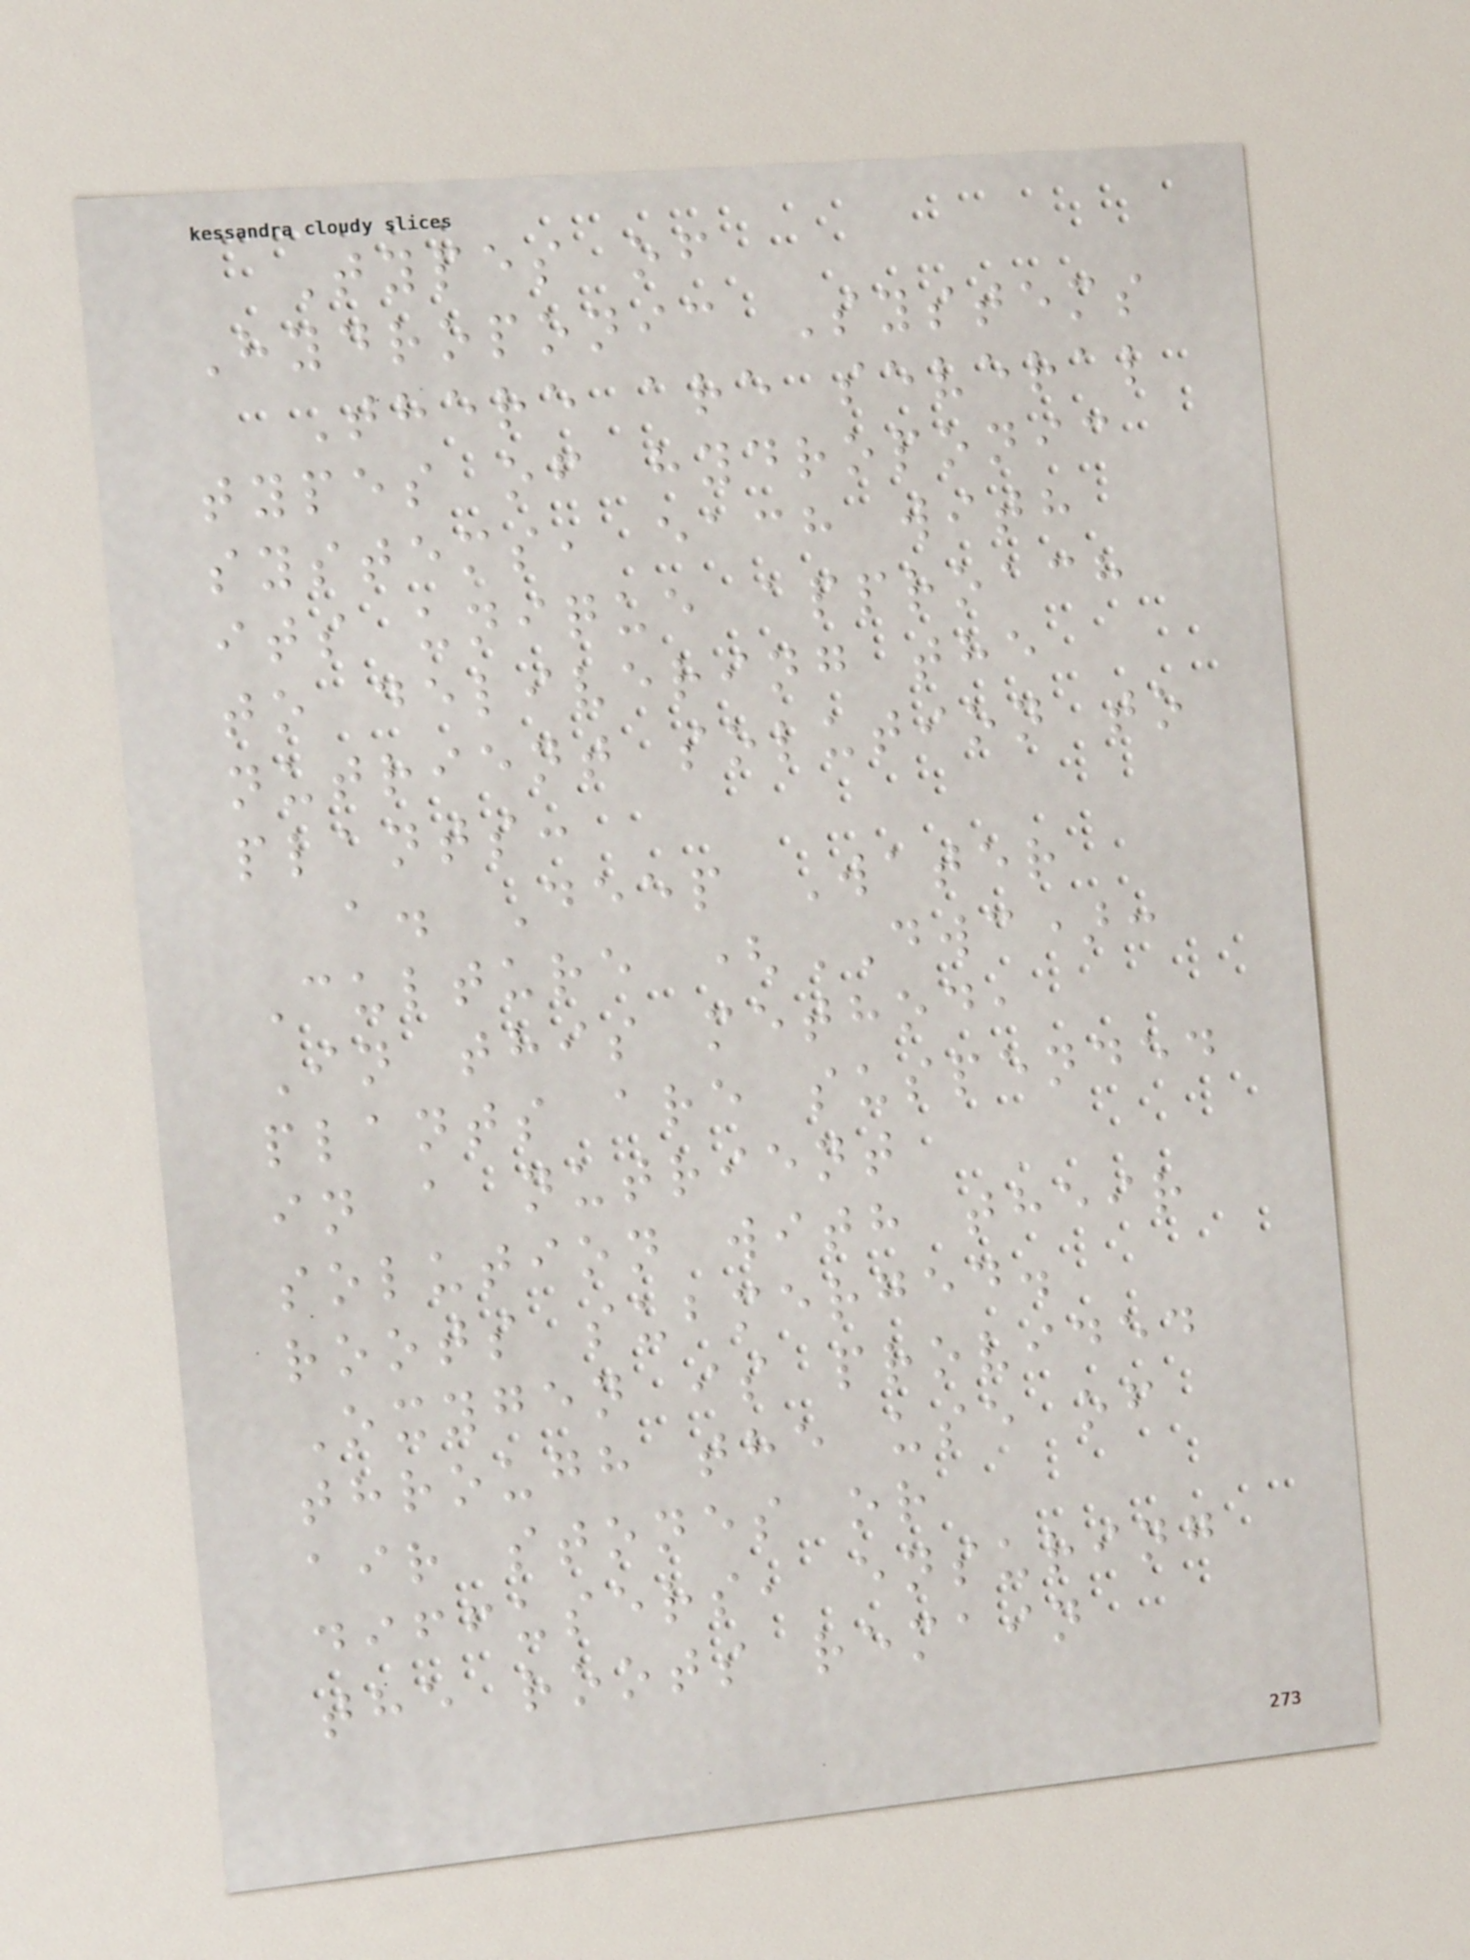Types of
Hydroponic Systems
There are several
types of hydroponic
systems, each with
its unique approach
to delivering the
nutrient solution to
plants:
a. Deep Water
Culture (DWC):
In this method,
plants are suspended
in a nutrient
solution with their
roots submerged.
Oxygen is provided
through the use of
air stones or
diffusers, ensuring
the roots remain
